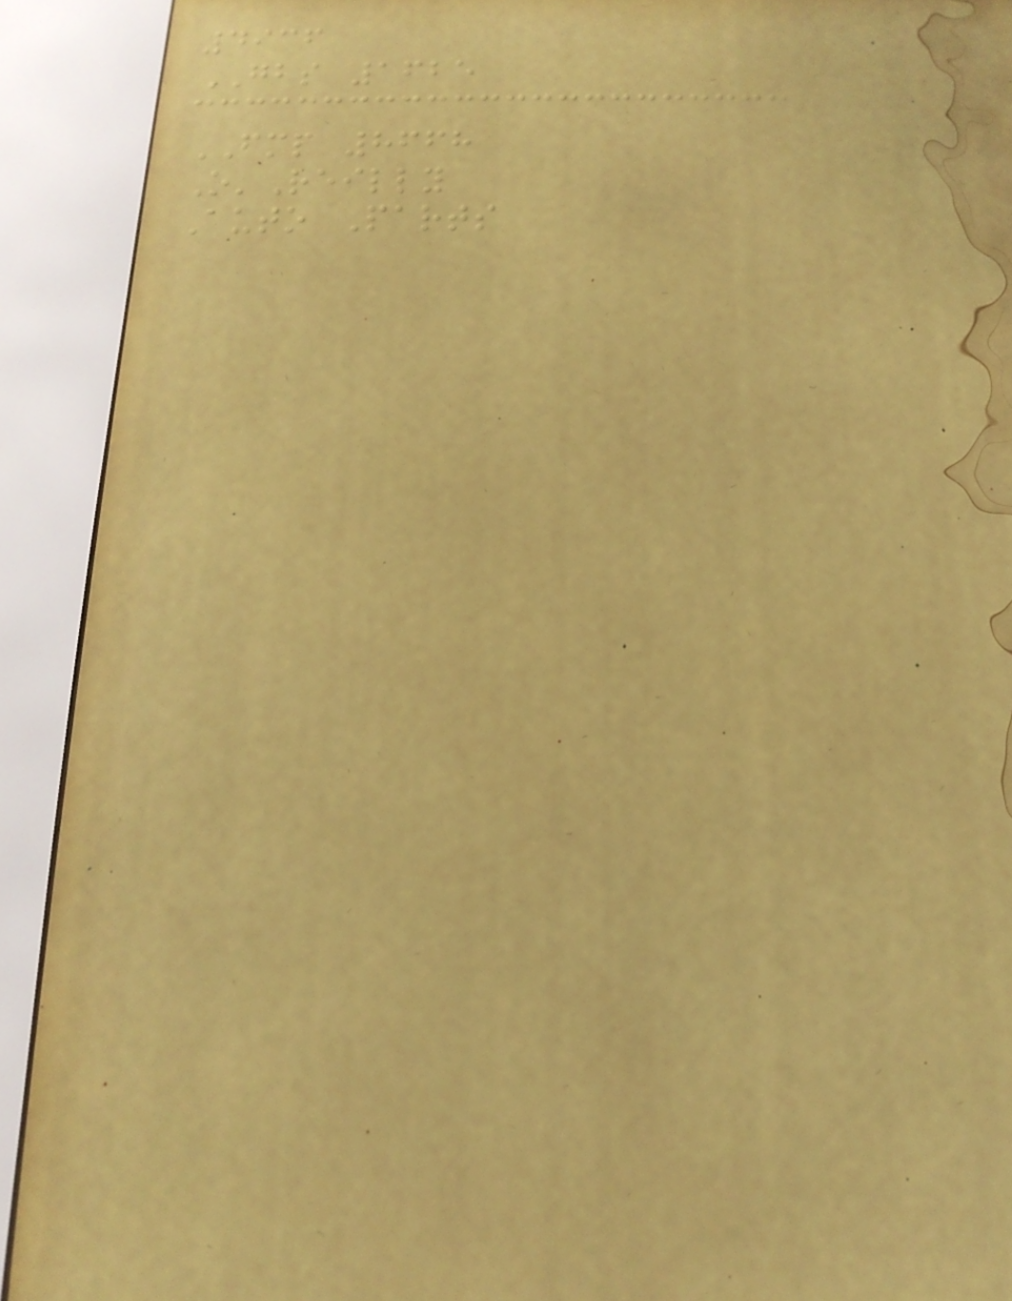4936
GBS 1625
FMP 8668
O'Reilly
Auto Parts
